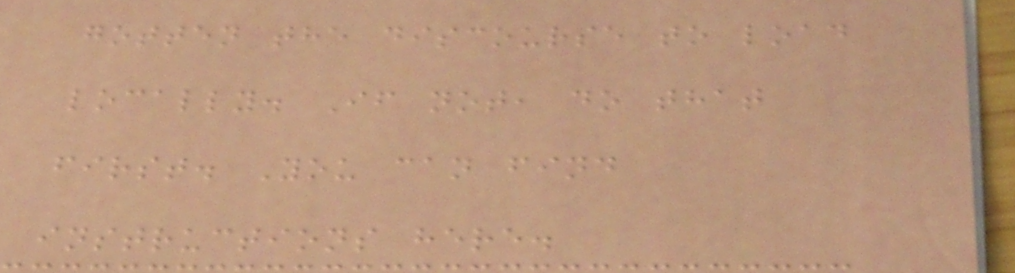gotten the discourse to load
locally. If not, do that
first. You can find
instructions here.
